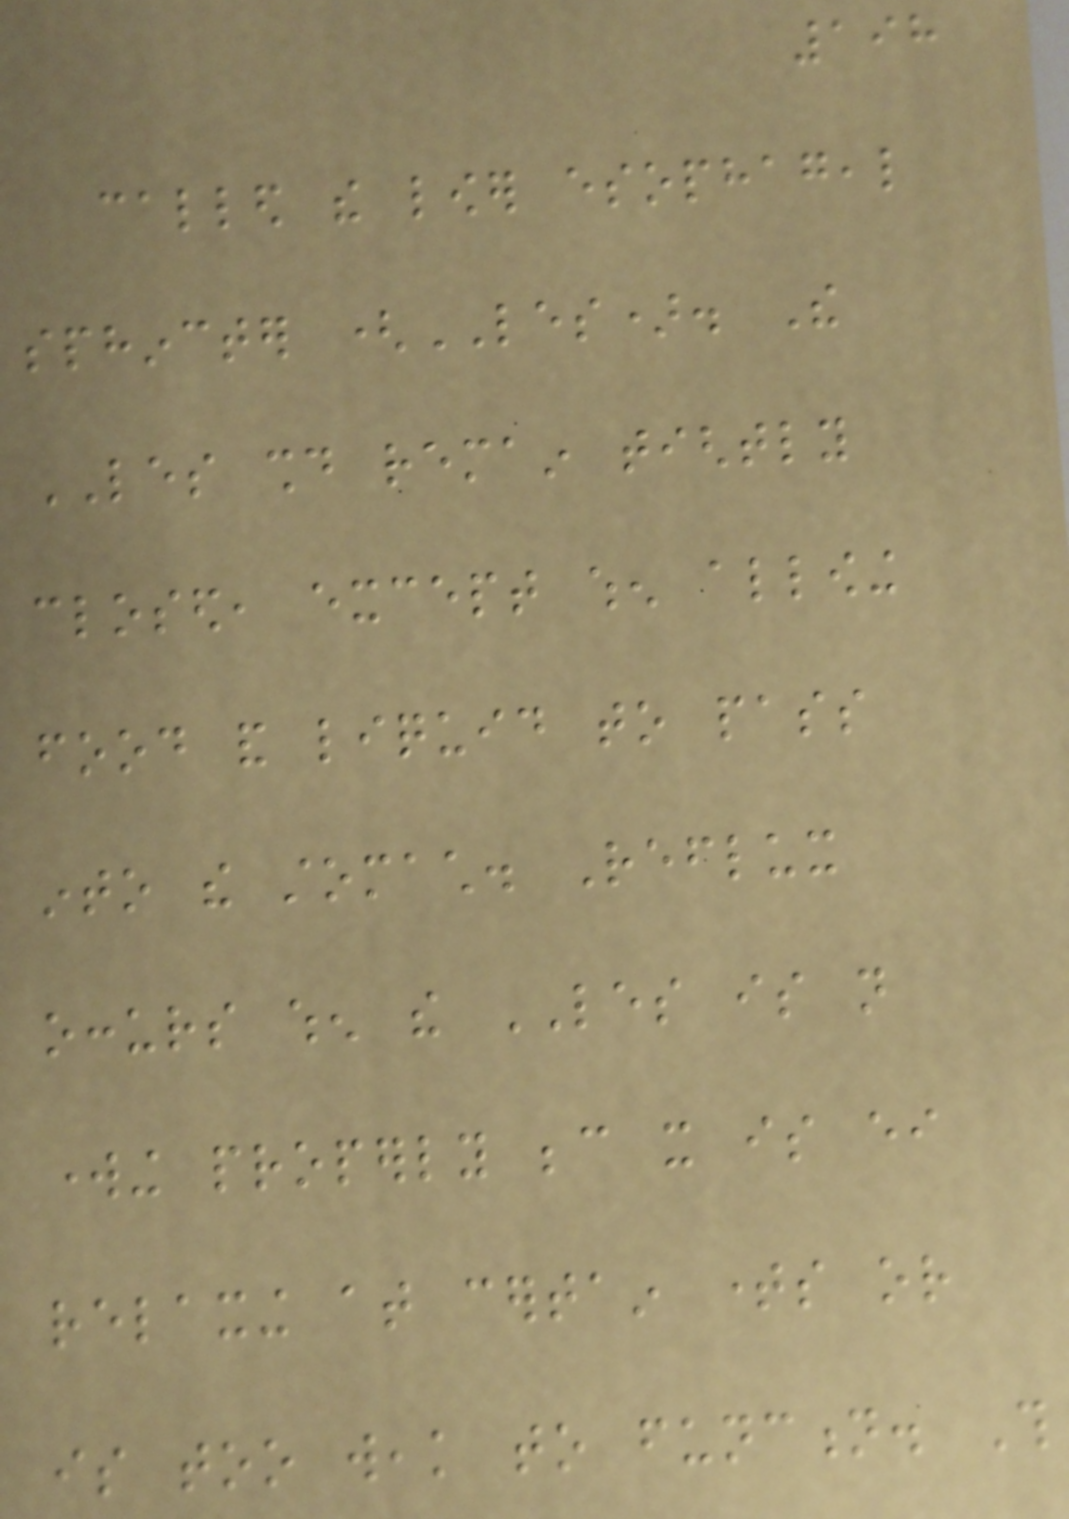198
called the lower esophageal
sphincter (LES). The
LES should remain tightly
closed, except when allowing
food and liquid to pass
into the stomach. Reflux
occurs when the LES is not
working properly because it is either
relaxing at certain times or
is too weak to function. This
